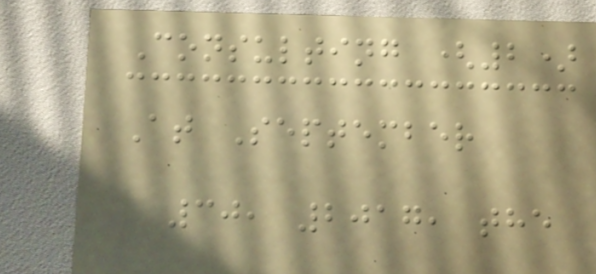Consulting (2)
At September
30, 2017, the
